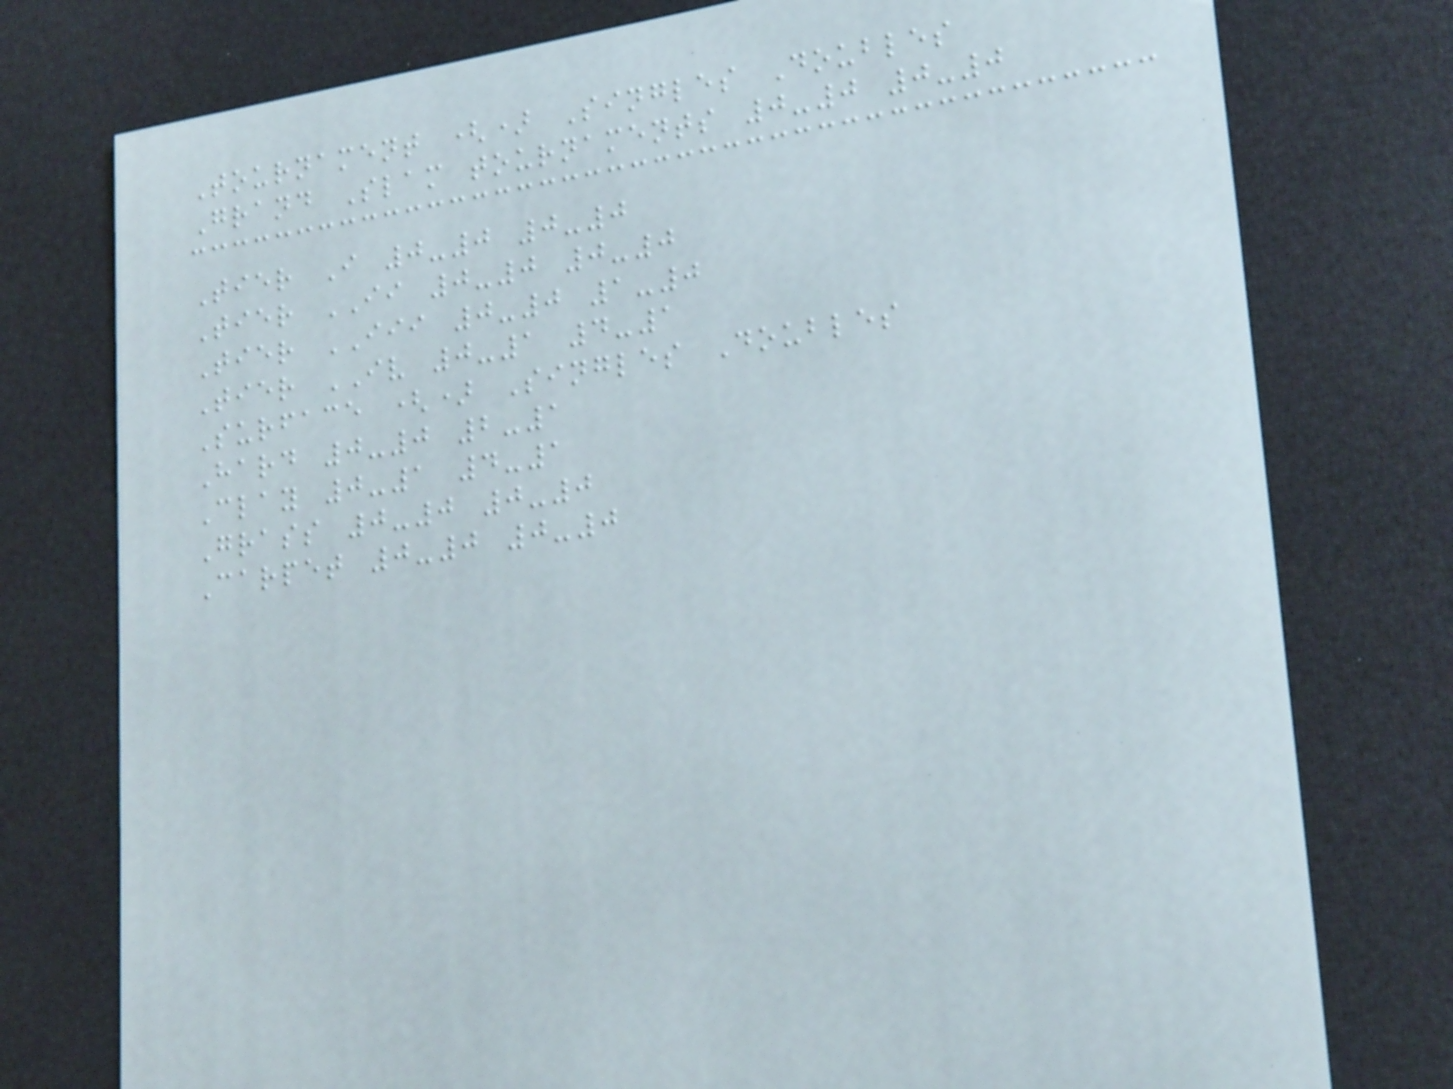Tournament () Singles Doubles
Grand Slam tournaments 0-0 0-0
Tier I 0-0 0-0
Tier II 0-0 0-0
Tier III 0-0 1-0
Tier IV 0-1 4-1
Surface () Singles Doubles
Hard 0-0 2-1
Clay 0-1 4-1
Grass 0-0 0-0
Carpet 0-0 0-0
